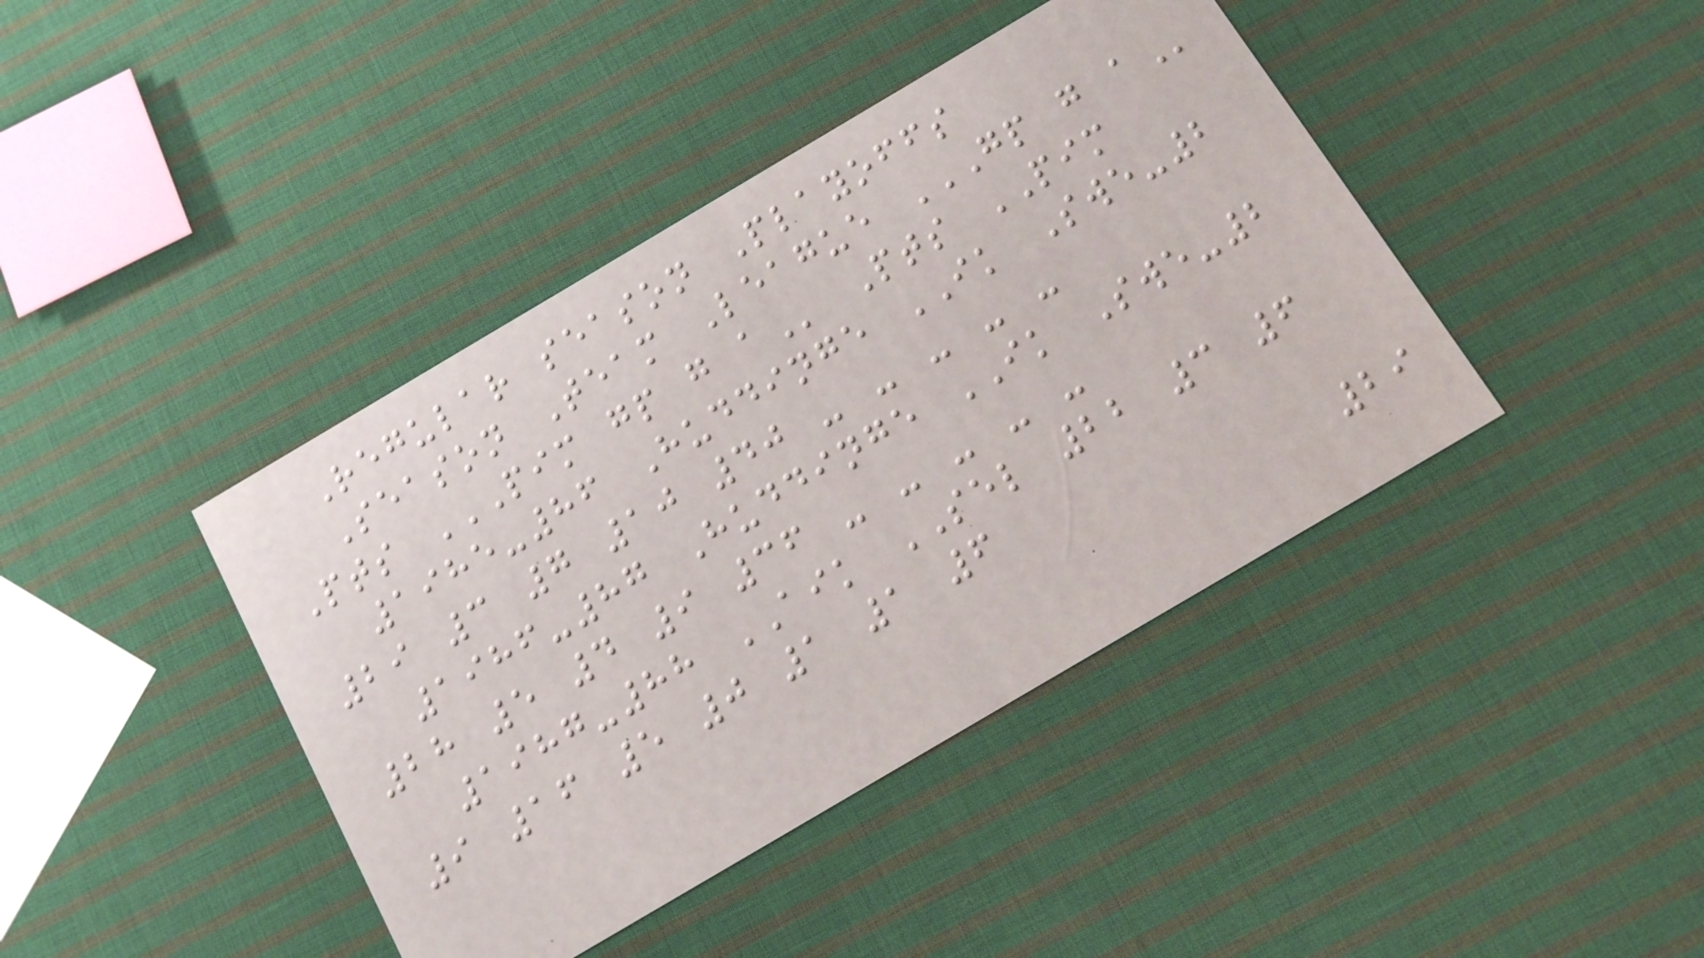Regular season Playoffs
Season Team League GP G A
Pts PIM GP G A Pts PIM
1985-86 Huddinge IK Swe-2
29 3 7 10 40 - - - - -
1986-87 Huddinge IK Swe-2
28 5 4 9 36 - - - - -
1987-88 AIK SEL 22 3 6
9 16 5 0 1 1 6
29
